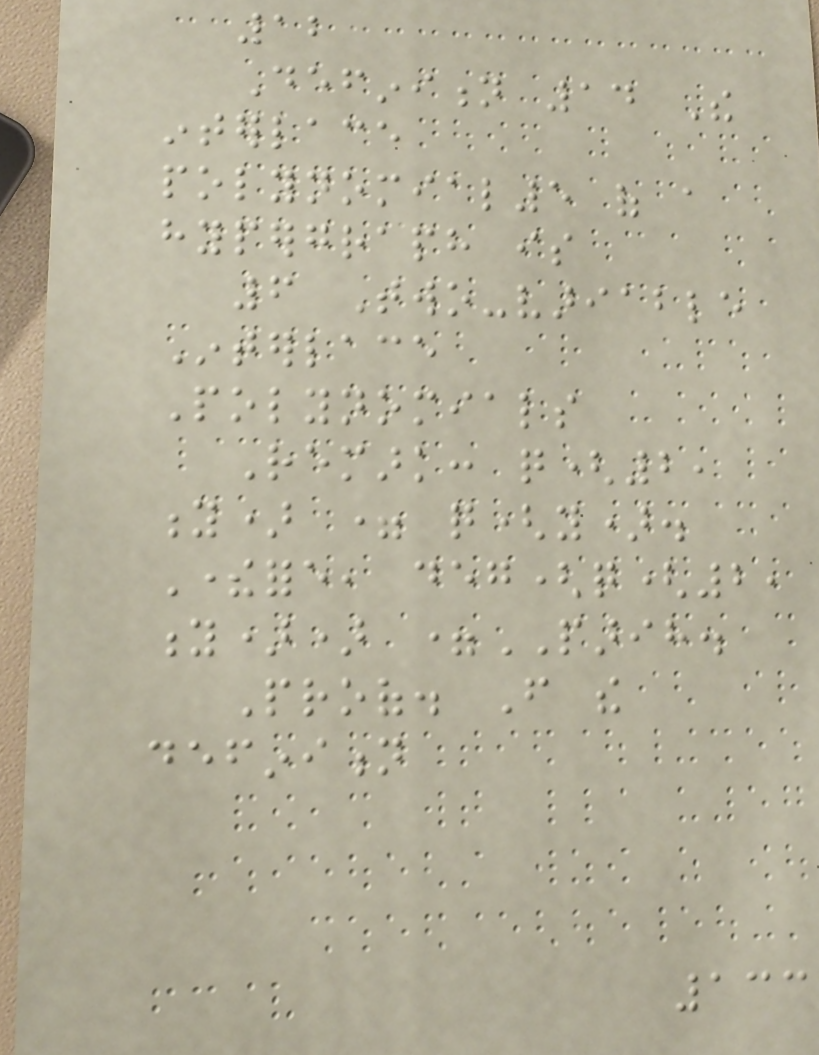12
Definition 14 The
interlace
polynomial5 of a
hypergraph is
6 Two-variable
Interlace
Polynomials
Remark: q(2,
y) = q(y).
Therefore, deg(q(2,
y)) =PARIH.
Proof. From the
definition
133
